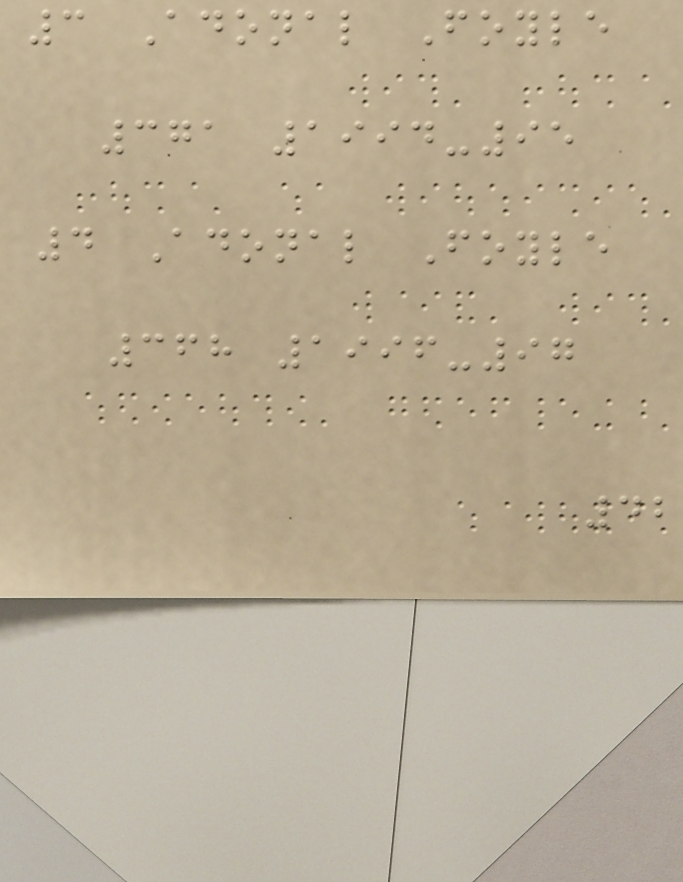3 Adonal Foyle
371 1994-95
4 Adonal Foyle
368 1996-97
42
